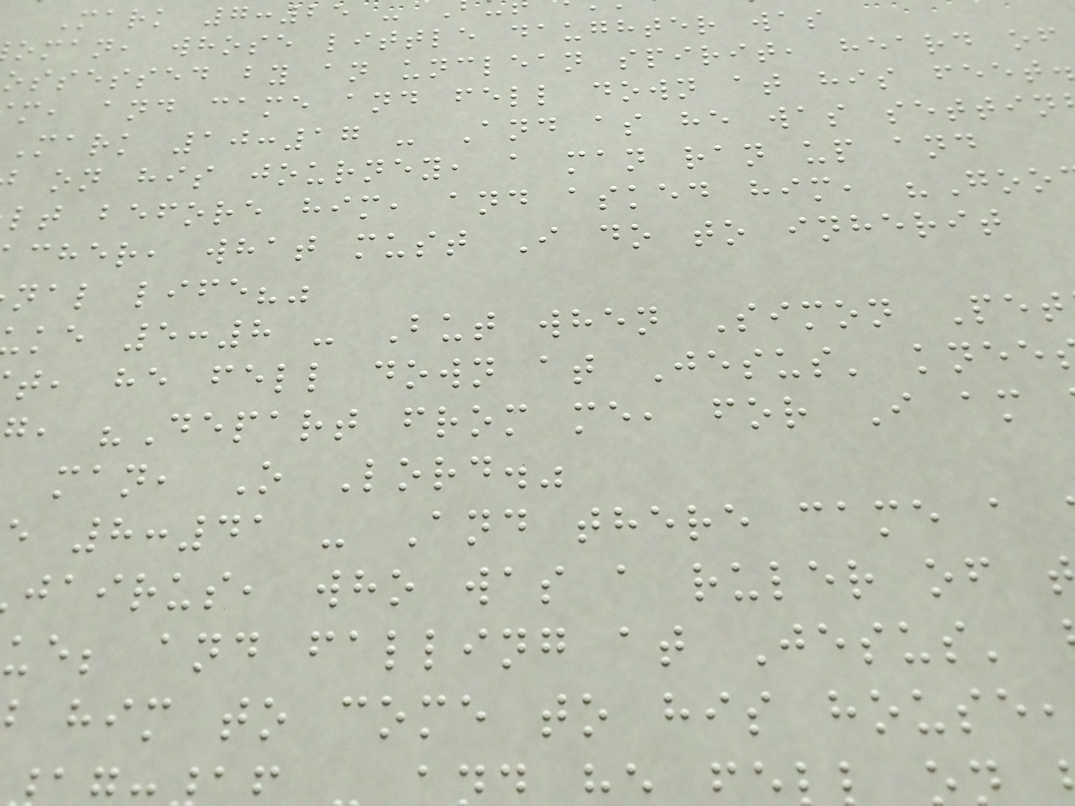Mark 7:25 -
oman, whose little daughter was
ossessed by an unclean spirit, heard of
m, and came and fell down at his feet
Mark 10:17 - And as he was settin
on his journey, a man ran up and
lt before him, and asked him, "Goo
cher, what must I do to inherit
nal life?"
ke 5:8 - But when Simon Pet
t, he fell down at Jesus' knee
, "Depart from me, for I am
man, O Lord."
e 8:41 - And there came a
jairus, who was a ruler of
ue; and falling at Jesus'
him to come to his house
